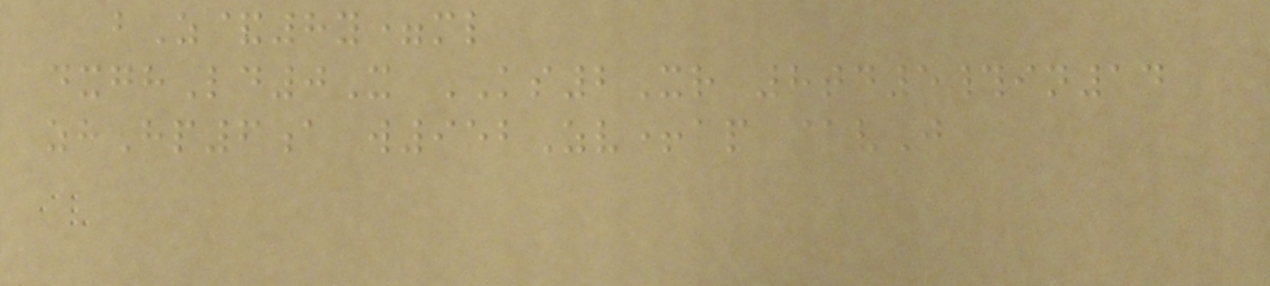bZ&8y=ml
dxghLd0X KS2Xr 8td5#in14
zhHp6a w952Zv+ap @vJ
